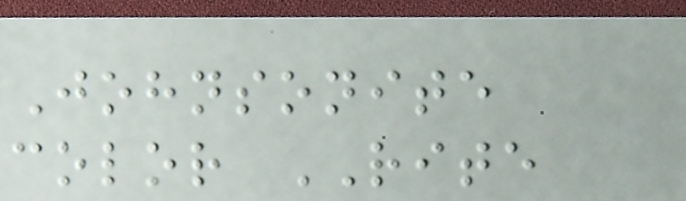Johnsonite
color RITE
